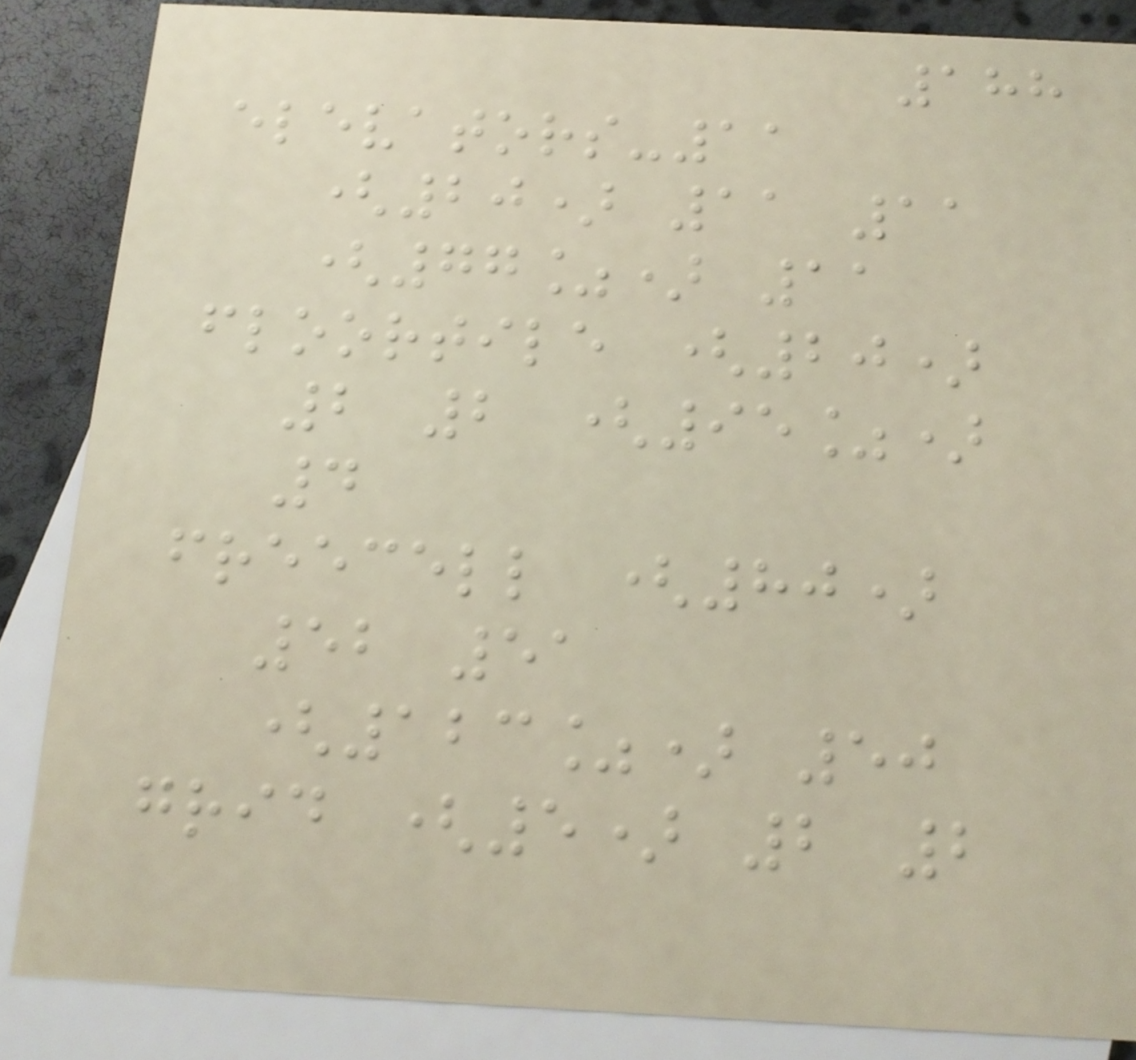188
elevators-11
(20) 11 11
(77%) 11
floortile (20)
2 2 (95%)
4
freecell (80)
52 51
(123%) 50
grid (5) 2 2
